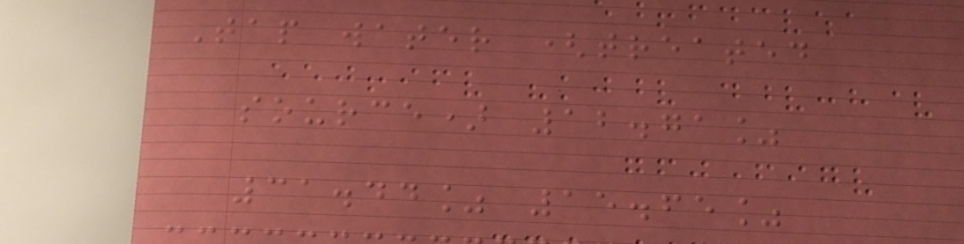Tap water (treated
source) 12.71%
31.44% 15.65%
